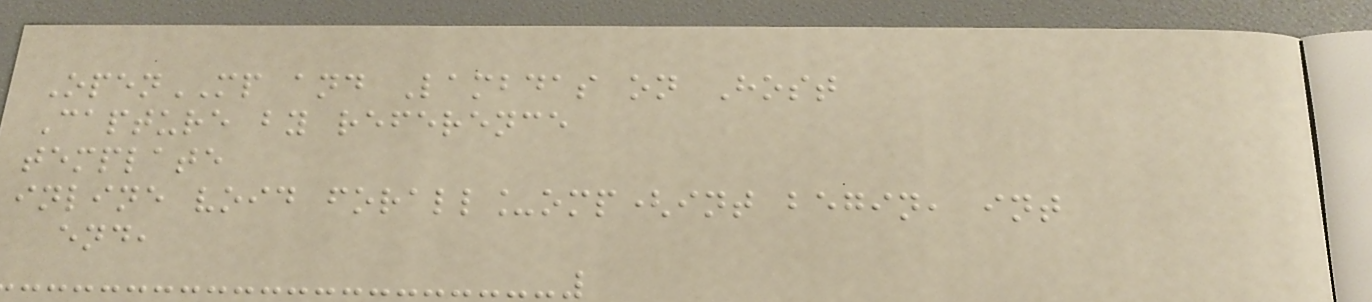OpenMP and Lambdas on Host
Capture by reference
template
inline void forall_omp(int begin, int
end,
